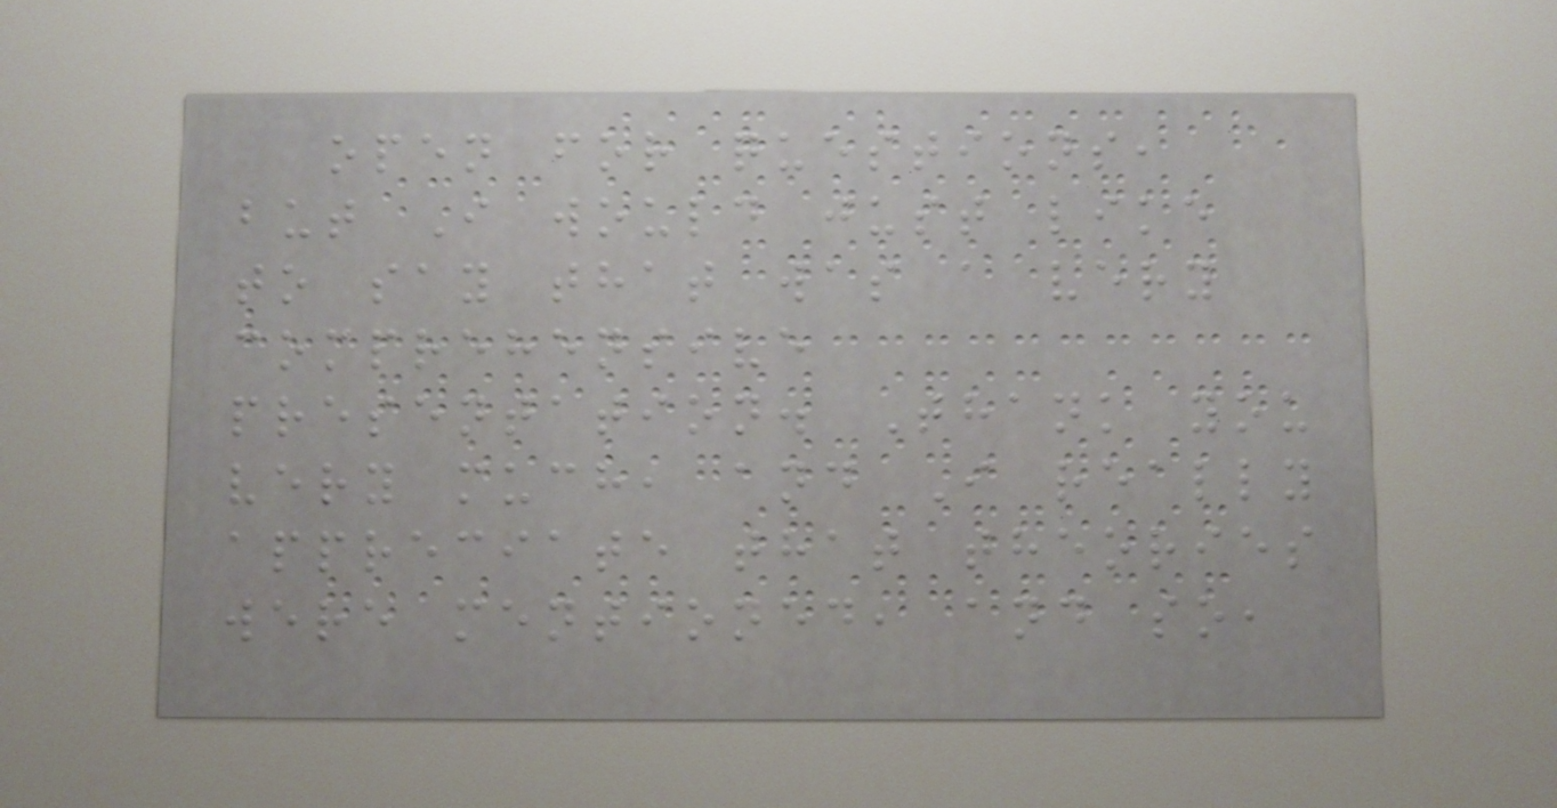open for questions,
but I would just like
to say that was a very
comprehensive
presentation. Thank you
very much, and I really
appreciate that theories
were mentioned, and so,
